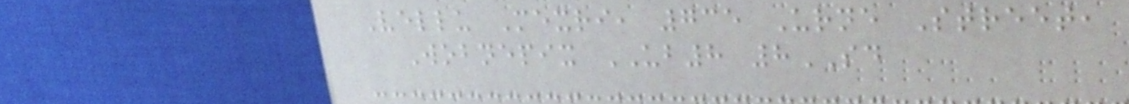Vellu Mexri, 735 Urne Street,
Wobnepix UB8 8SD
